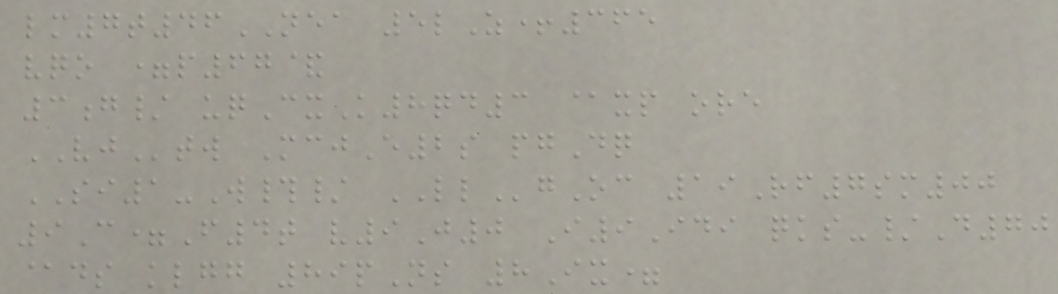lm7t46NEA 5lZ+365
vqo =p67&
3g/ uqCxK8qd3 @xp ore
VJtw McjE2s pgDq
SI1-W#/ LLgOc 19Rf7sm00
9C=F4t v9J0 I9Idi qks-/D70
@ds klgg 89pNs 8Ix=
